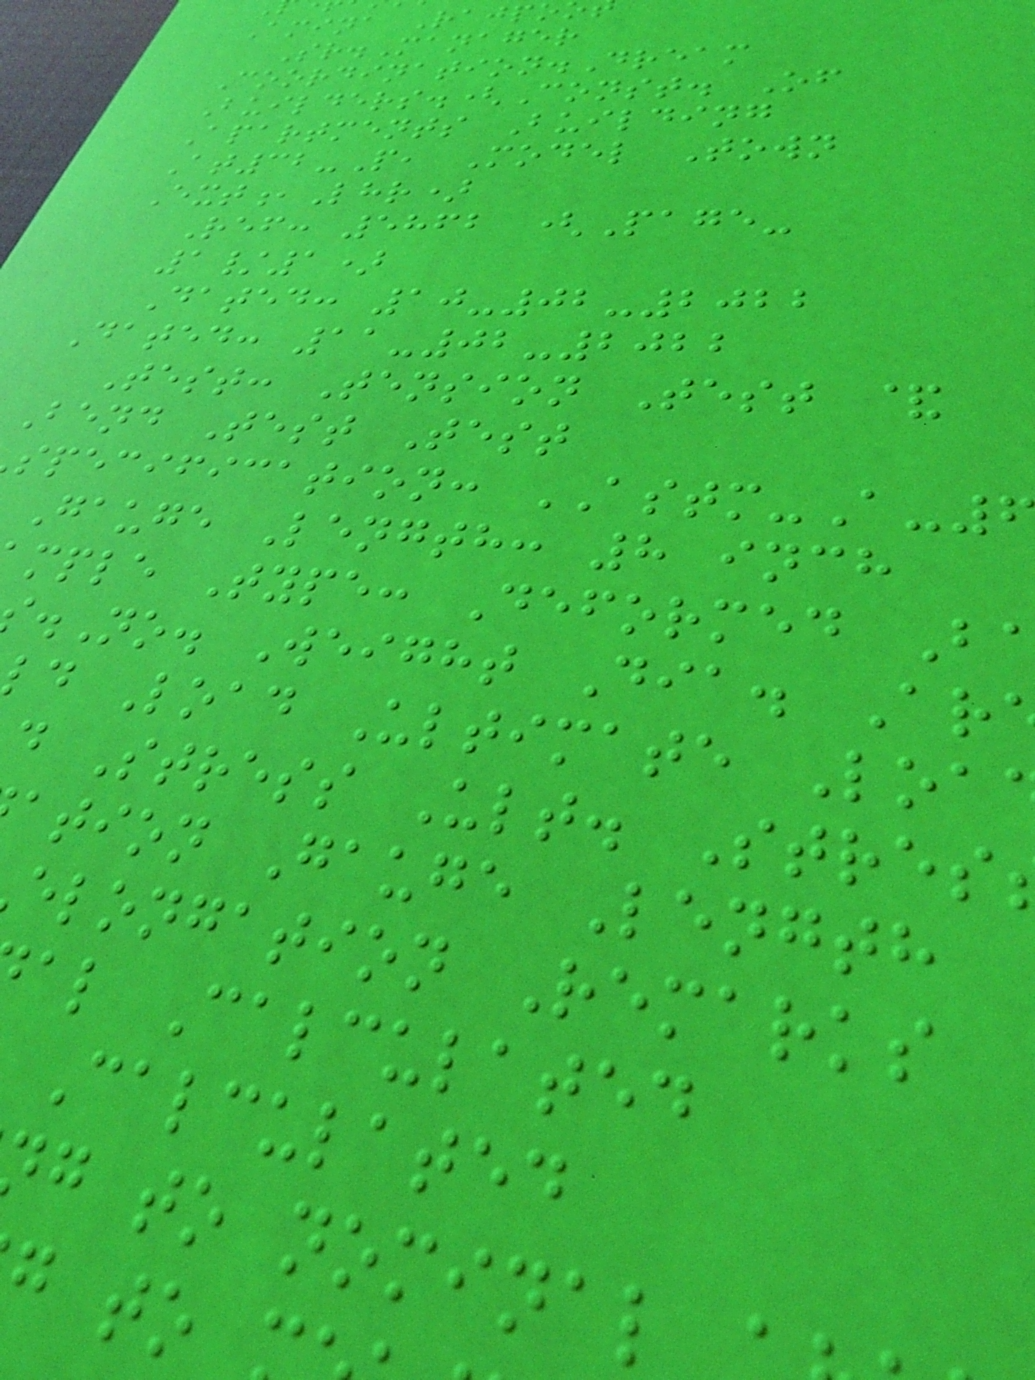Amina Rajpo
Sr.Manager
Coordination.Dream
Builders.(Const. Of
Apartments Building
At32-P, Model Town
Ext,Lhr)
Ref: 5862 (Page-
1/1)
Dated: 10-02-2022
Dated: 11-02-2022
Test: Tension Test &
Bend Test Test
specification: ASTM-A-
Gauge Length: 8 inch
mple Type: Deformed B
.No. Weight Dia. Ar
ld Load Ultimate Loa
d Stress Ult. Stres
ation Gauge Length
elongation Remarks
al Calculated
Calculated
g to nominal
